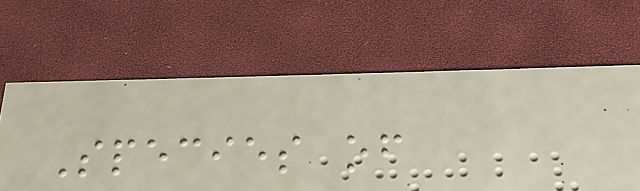Species of
